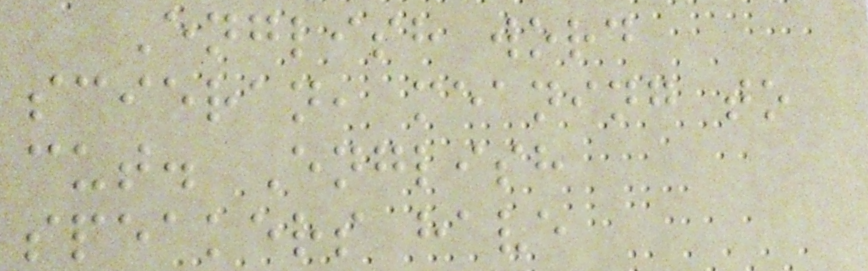English word
scieran, meaning to
cut. English
speakers have
